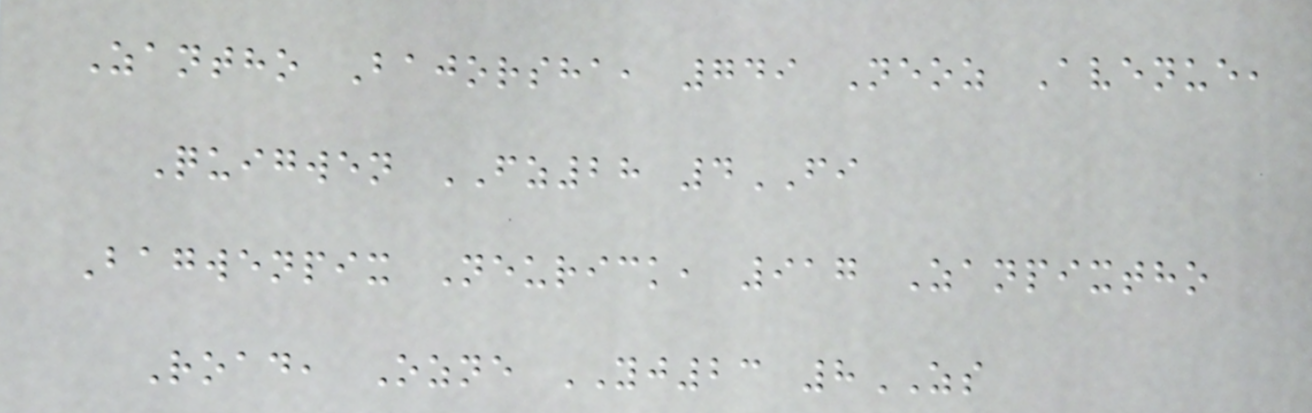Zantho Bajorsha, 749 Neoz Avenue,
Quigwen FZ28 4FI
Bagwenpix Neurick, 917 Zanpixtho
Road, Ozne YJ23 8ZS
